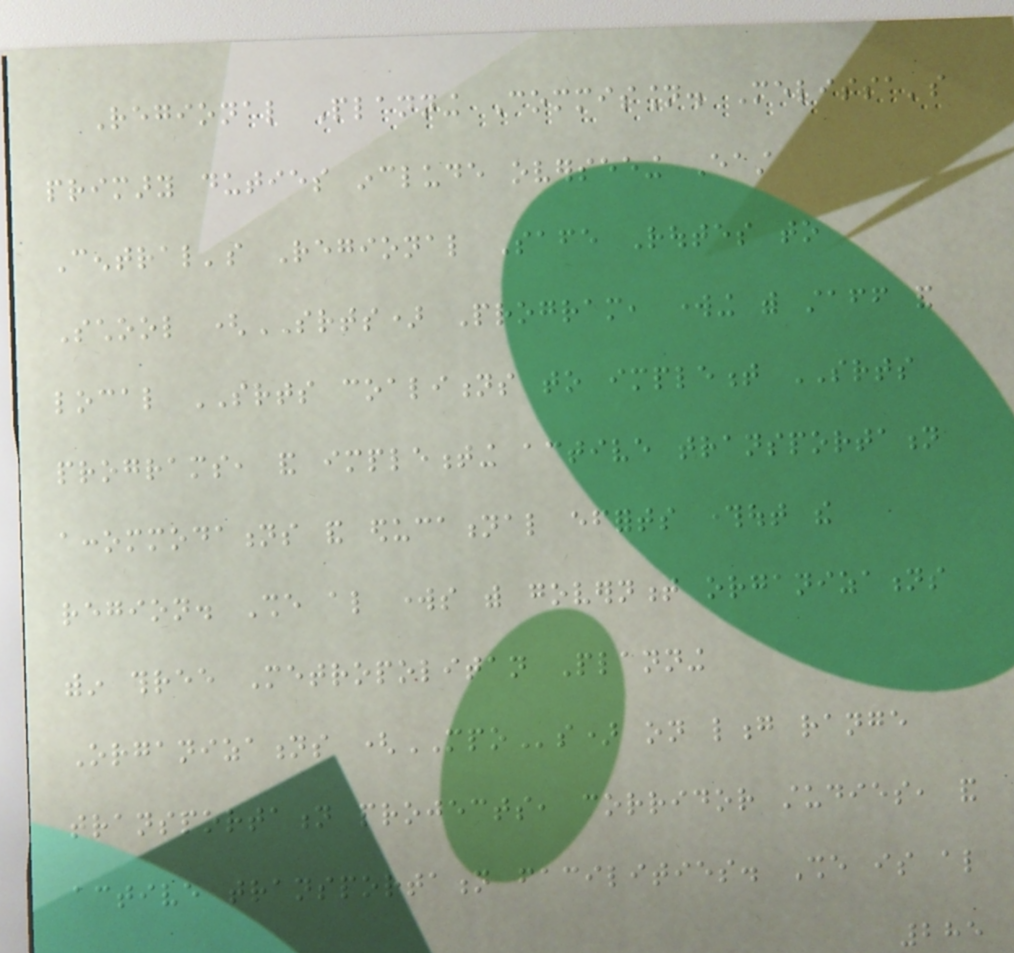Regional Planning Commission. Melissa's
primary duties include overseeing East
Central's Regional Safe Routes to
School (SRTS) Program, working with staff and
local SRTS coalitions to implement SRTS
programs, and implementing active transportation
accommodations and educational efforts throughout the
region. She also works with government organizations
within three Metropolitan Planning
Organizations (MPOs) on long range
transportation projects, corridor studies, and
active transportation facilities. She is also
285
